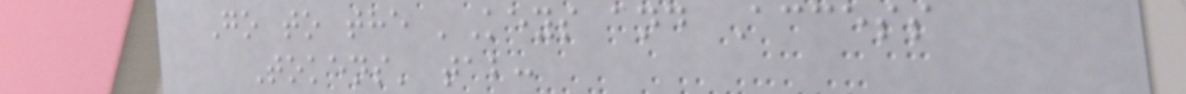Go to the 'Keys and Access
Tokens' tab:
